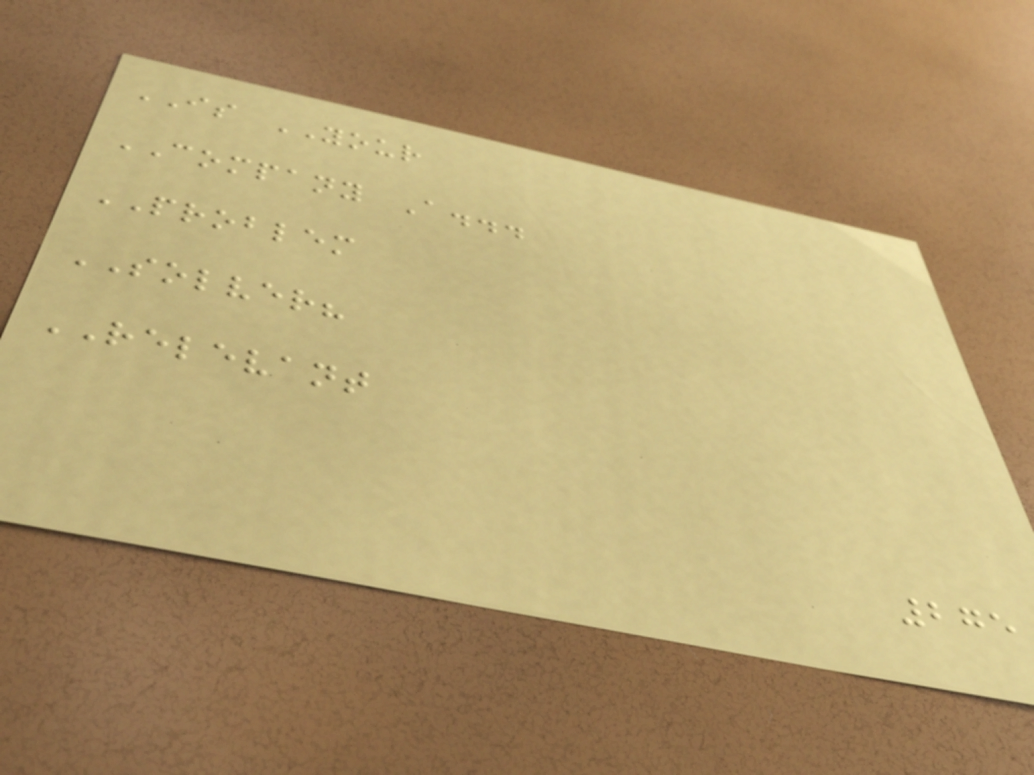IS YOUR
COMPANY A...
PROBLEM
SOLVER?
RELEVANT
275
